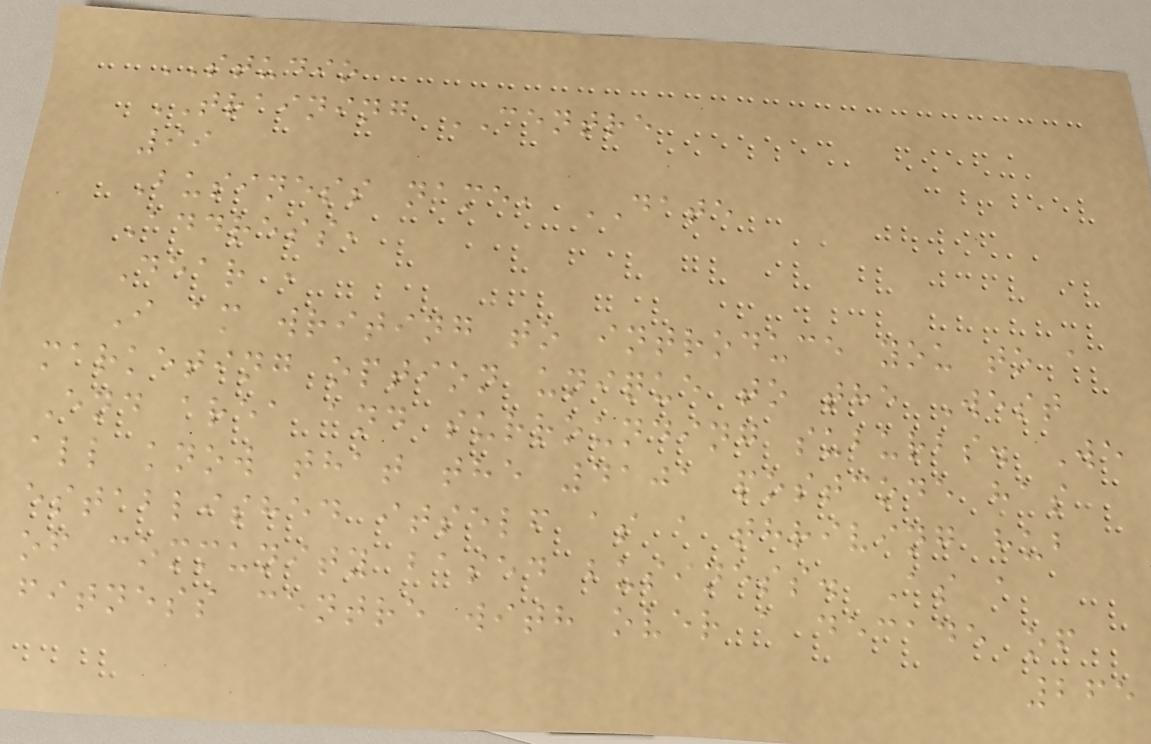STUDIO
TRAINING CENTRE
99
Business name, DATE
Address,
Dear ,
I am writing to introduce you to a
marketing option unique to the West
End area and surrounding suburbs. We
all know that the 4101 postcode has
established itself as a thriving hub
of community based business. As a
fitness centre with over a decade of
265
